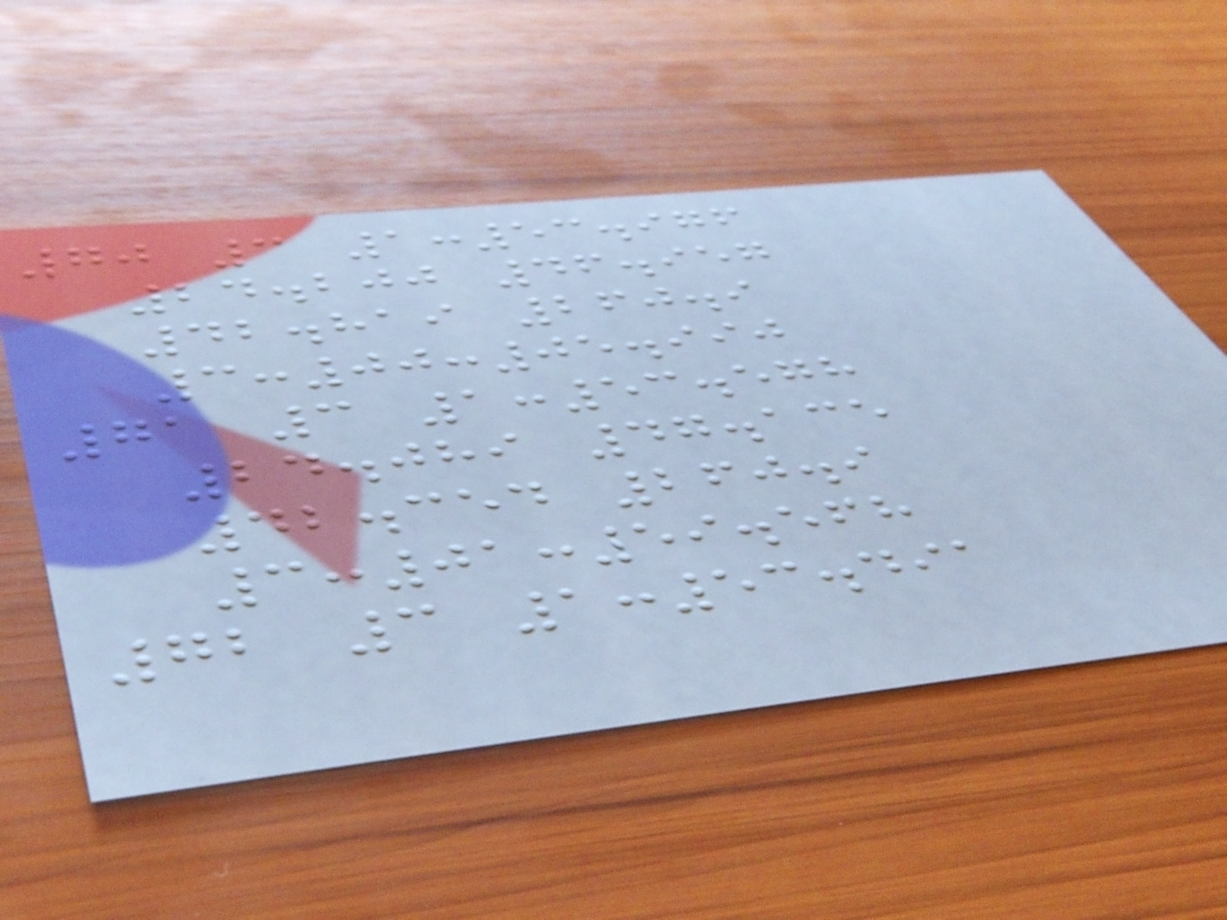70 3 1:53.976
24.200 46.957
42.819 260.9
3:00:05.990
71 3 1:53.578
24.089 47.135
42.354 260.9
3:01:59.568
72 3 1:53.491
